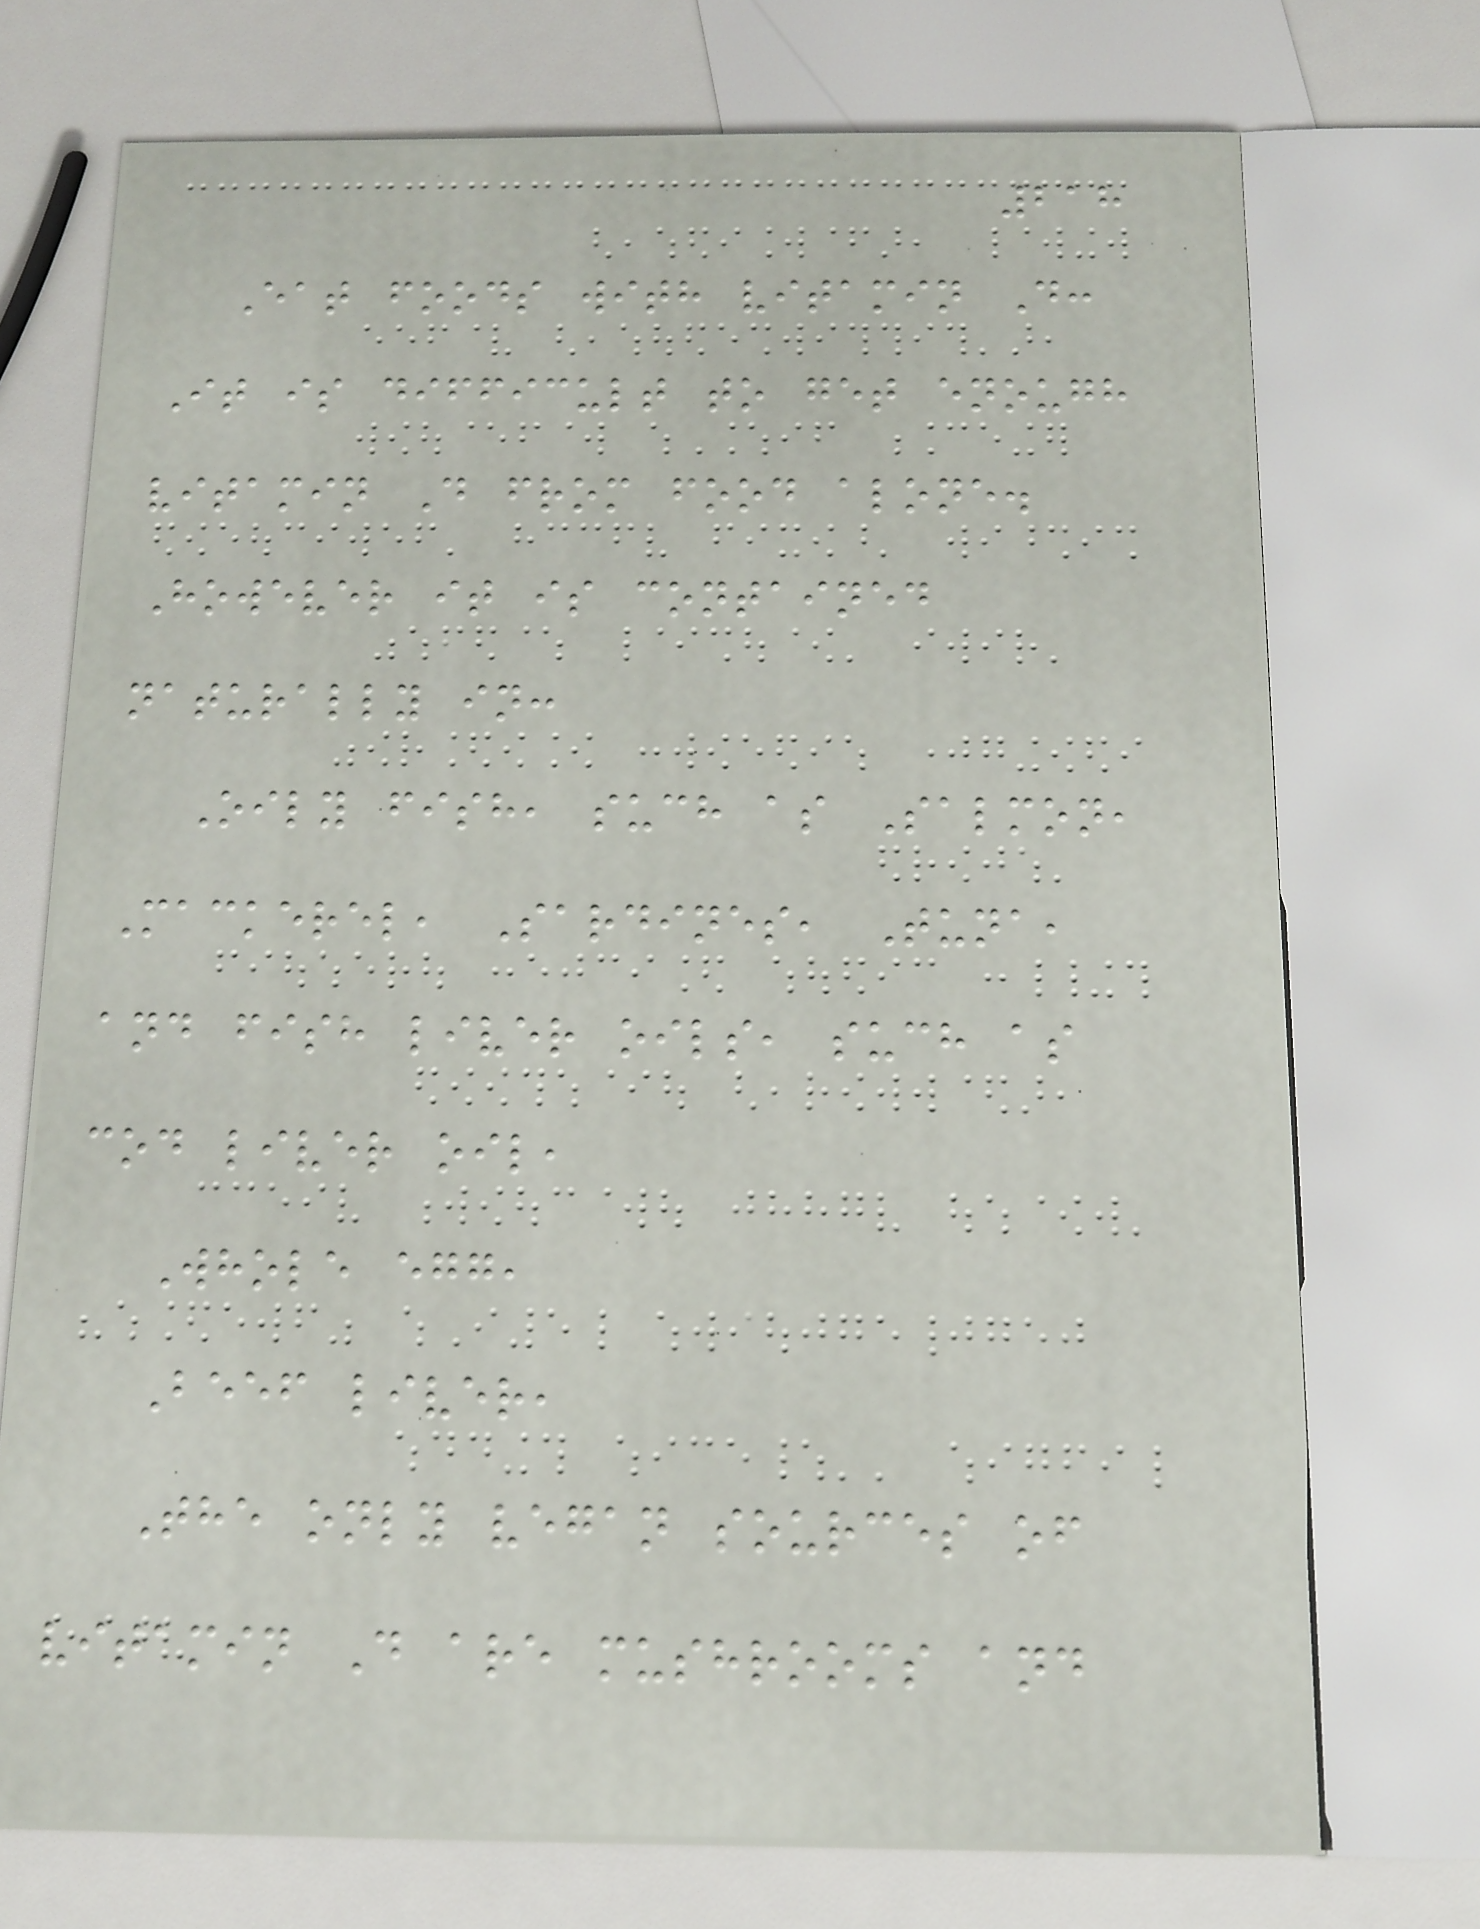218
Eat foods with vitamin D:
It is difficult to get enough
vitamin D from food alone.
However it is contained
naturally in:
Oily fish, such as Salmon,
Mackerel, Sardines, Tuna,
and fish liver oils, such as
cod liver oil,
Whole egg,
Beef liver,
The only vegan sources of
vitamin D are mushrooms and
